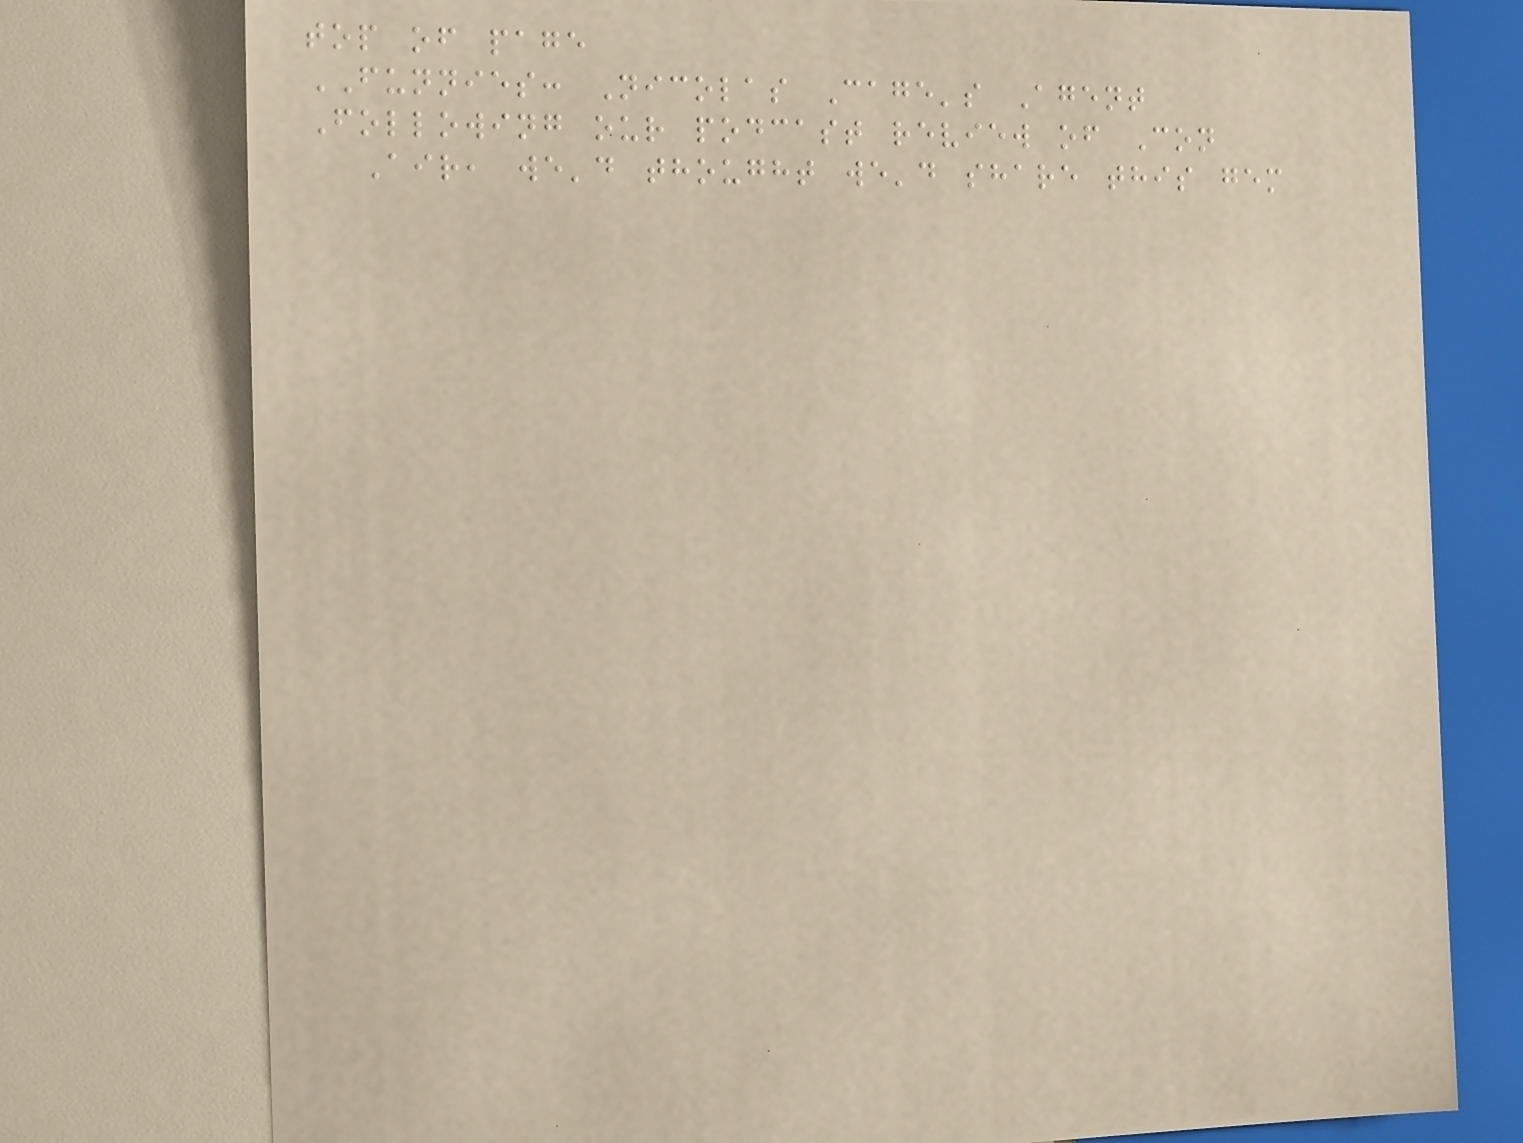top of page
FUNNIES: Nicolas Cage's Agent
Following our podcast review of Con
Air, we'd thought we'd share this gem
